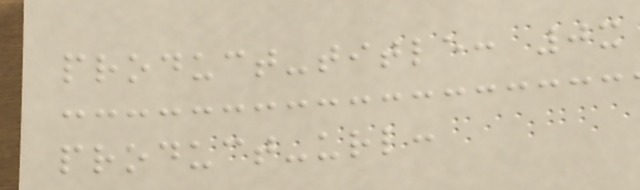product-title: 0x
product-url:
